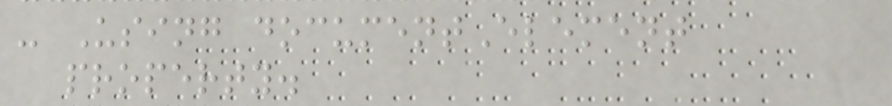- Using documentElement
property.
